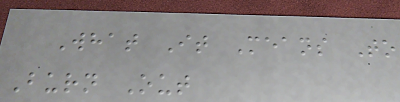What It Means To
Burn Out
